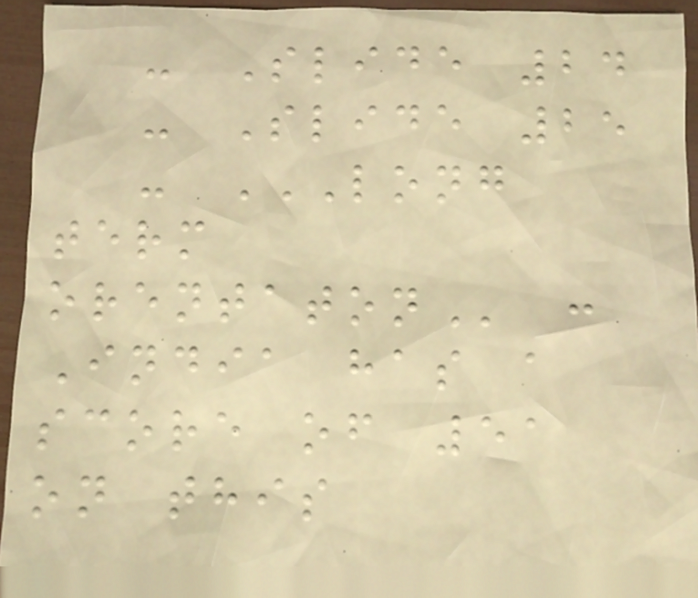- Slide 24
- Slide 25
- LONG
TERM
ORENTATON :
India has a
score of 51
on this
